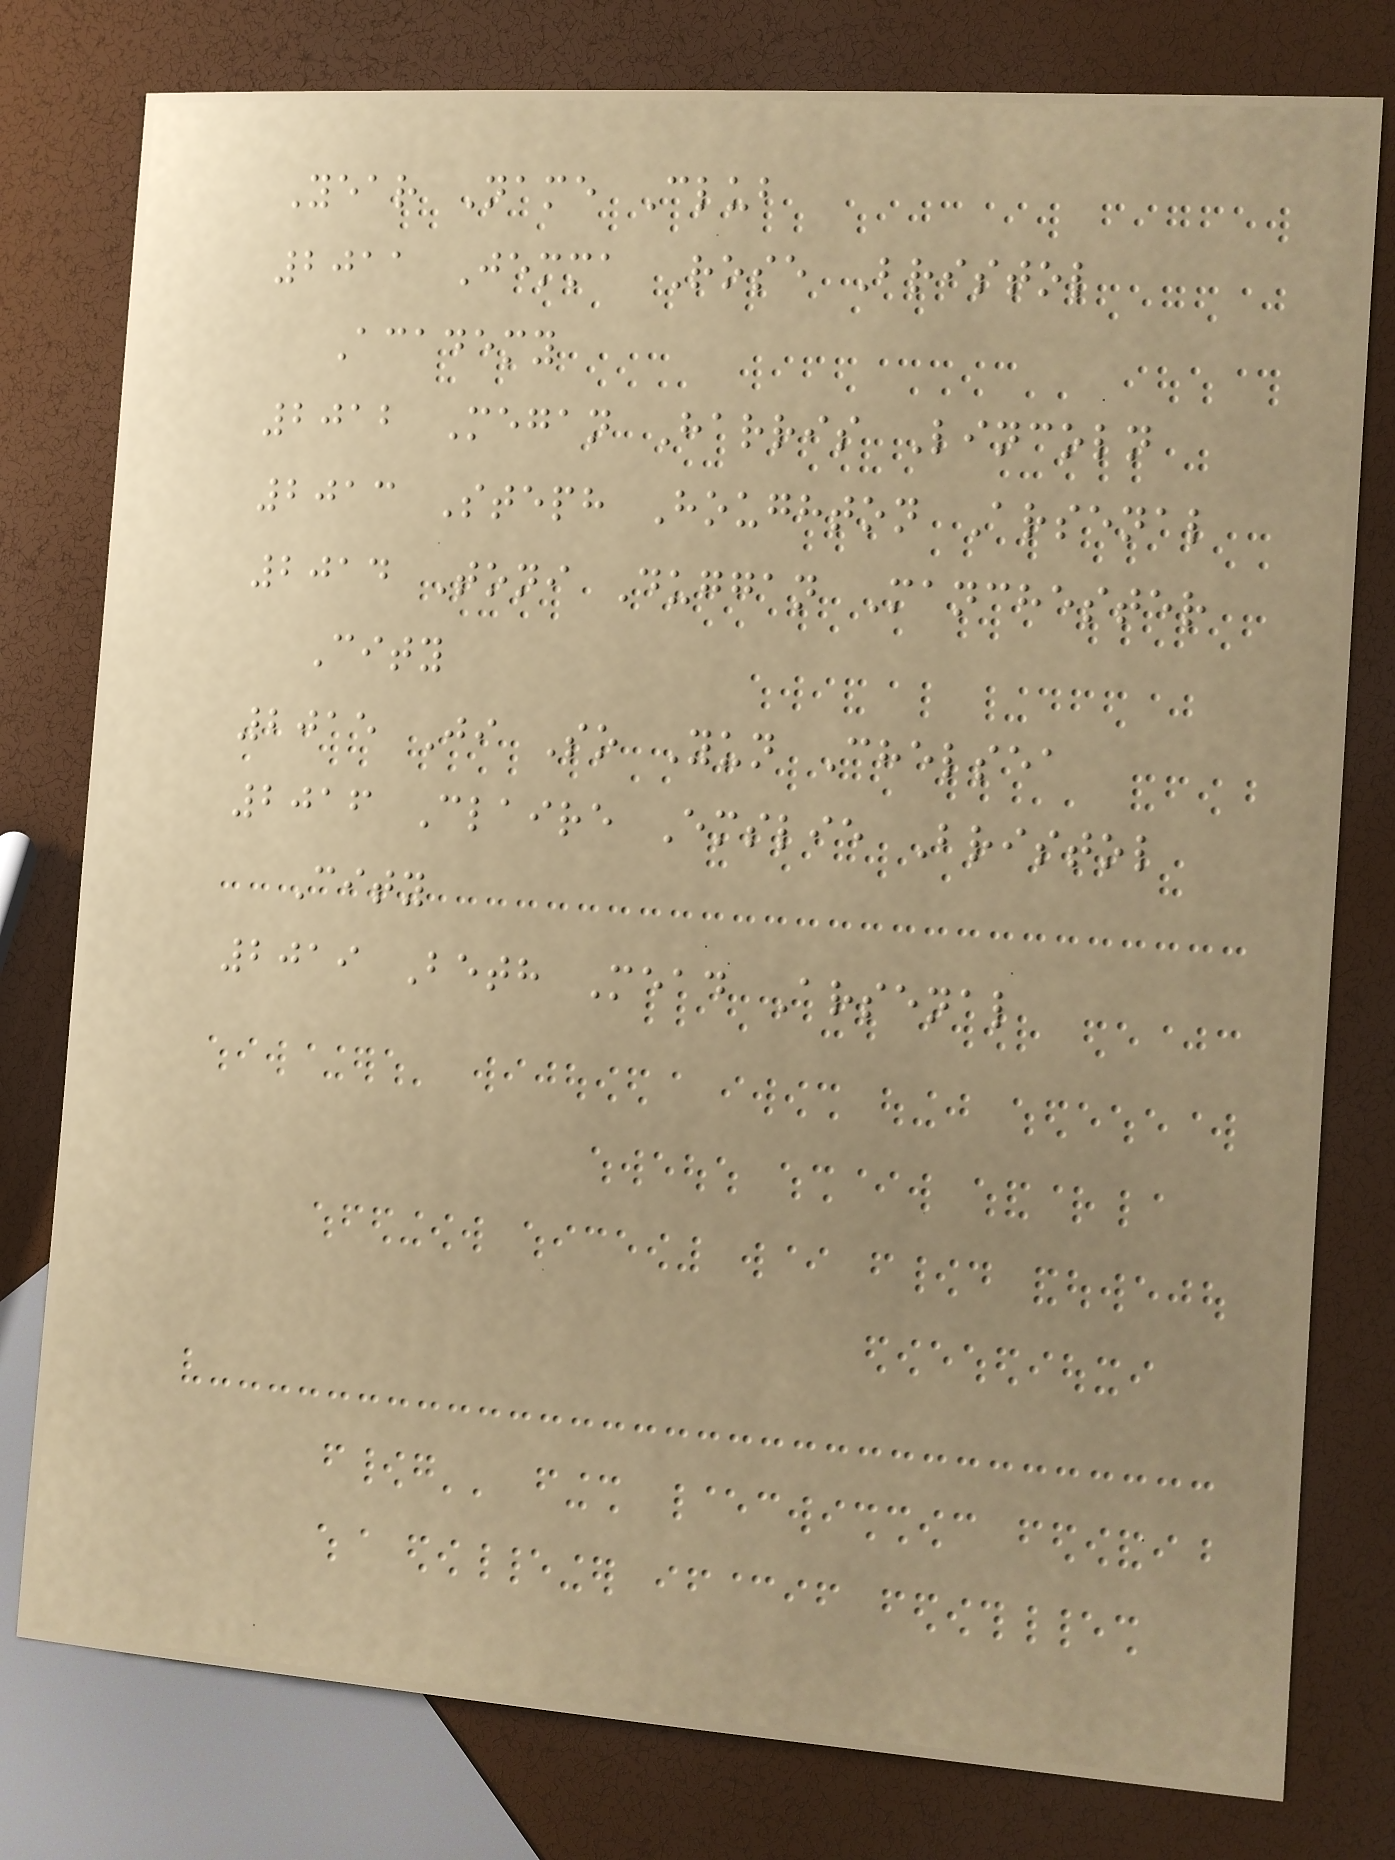Year Name Club
2011 Jemma Rose Bristol
Academy
2012 Megan Harris Lincoln
2013 Steph Houghton Arsenal
2014 Toni Duggan Manchester
City
2015 Ji So Yun Chelsea
2016 Claire Emslie Bristol
City
2019 Beth Mead Arsenal
